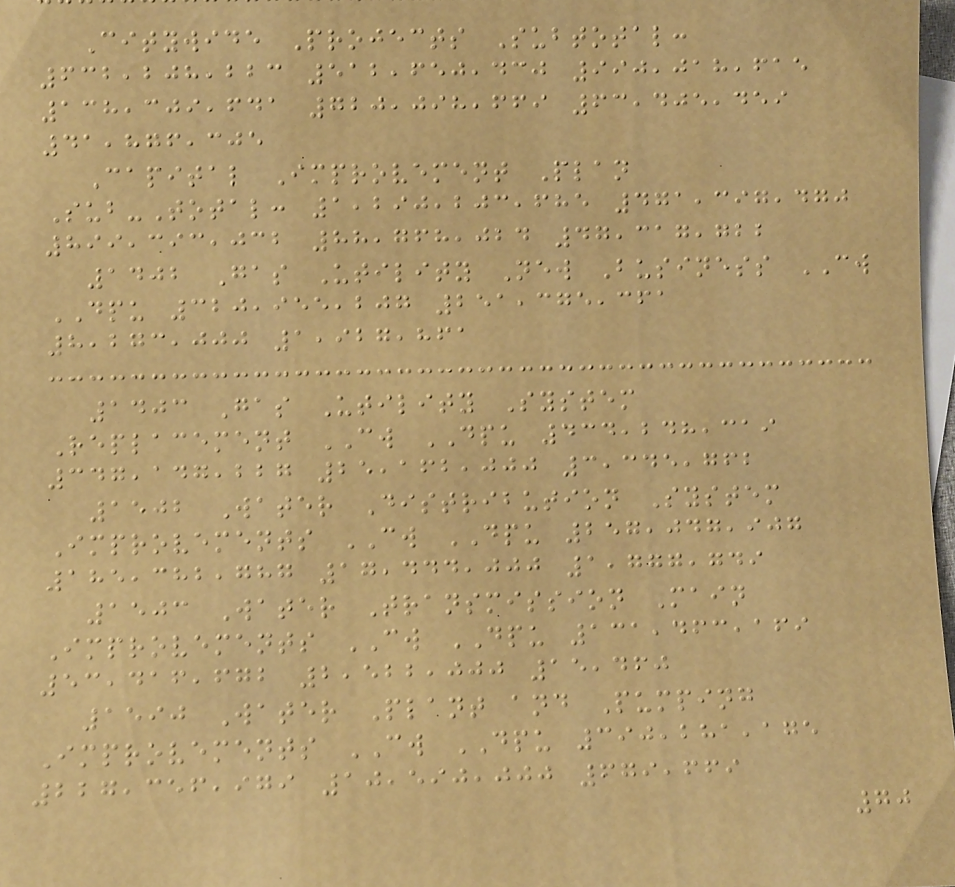Citywide Projects Subtotal:
632,208,223 512,650,430 990,018,615
138,309,641 720,098,669 63,405,459
41,876,305
Capital Improvement Plan
Sub-Total: 1,290,203,685 471,397,470
899,393,032 88,768,024 47,317,722
1402 Gas Utility New Business CW
DPU 320,955,207 251,375,361
8,273,000 1,927,861
1403 Gas Utility System
Replacement CW DPU 434,248,319
347,147,227 25,162,000 3,345,762
1502 Water Distribution System
Improvements CW DPU 257,047,907
185,382,787 17,444,000 1,777,749
1503 Water Transmission Main
Improvements CW DPU 131,463,169
53,416,672 2,522,000 15,460
1590 Water Plant and Pumping
Improvements CW DPU 390,281,175
227,356,979 10,590,000 679,669
70
